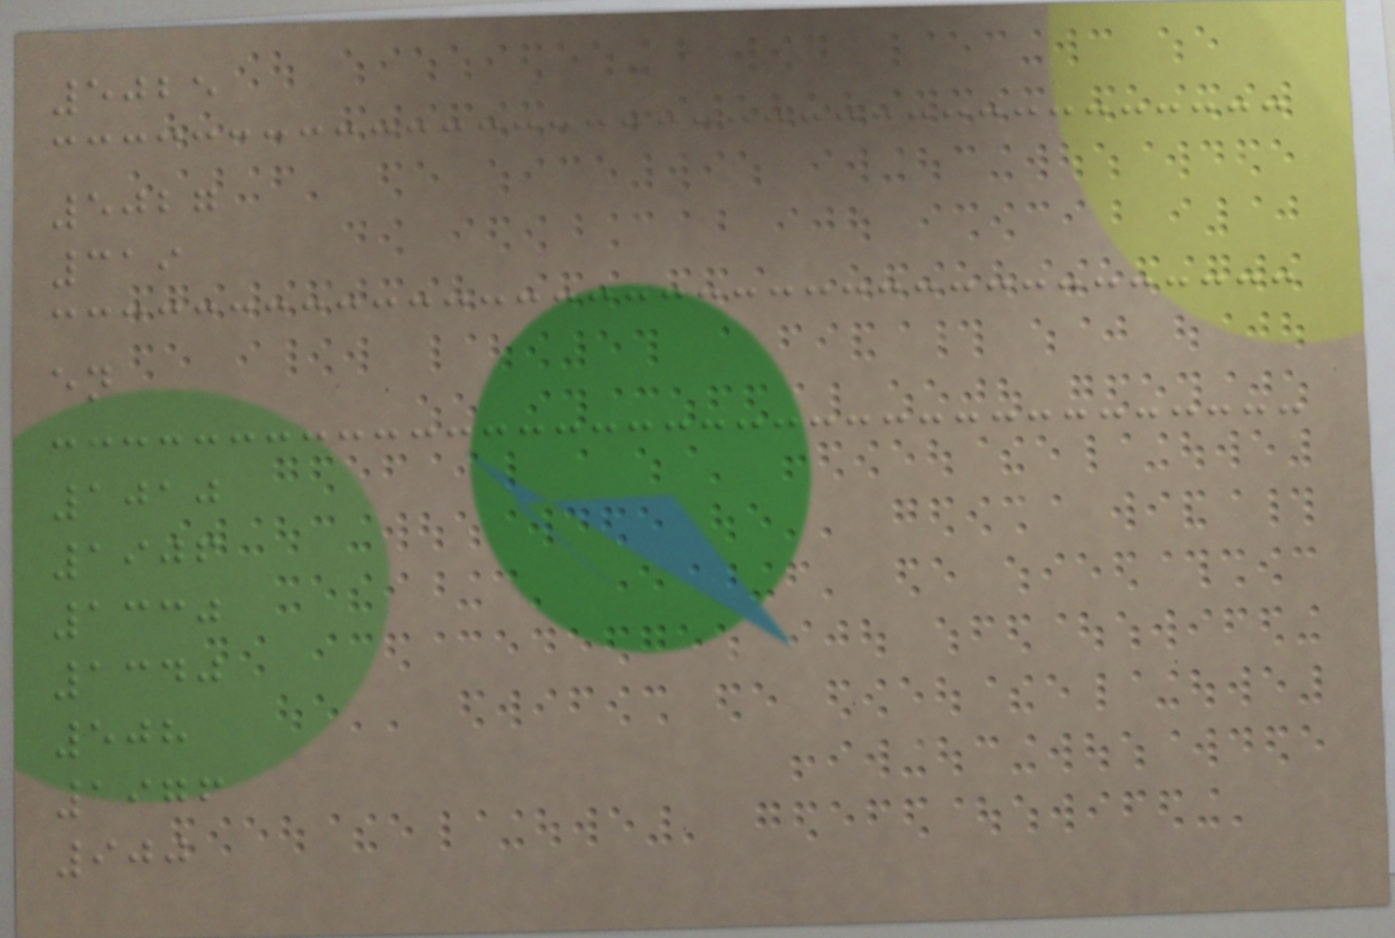5025
5027
319
en
1010
1906
1330
1340
508
1976
900
